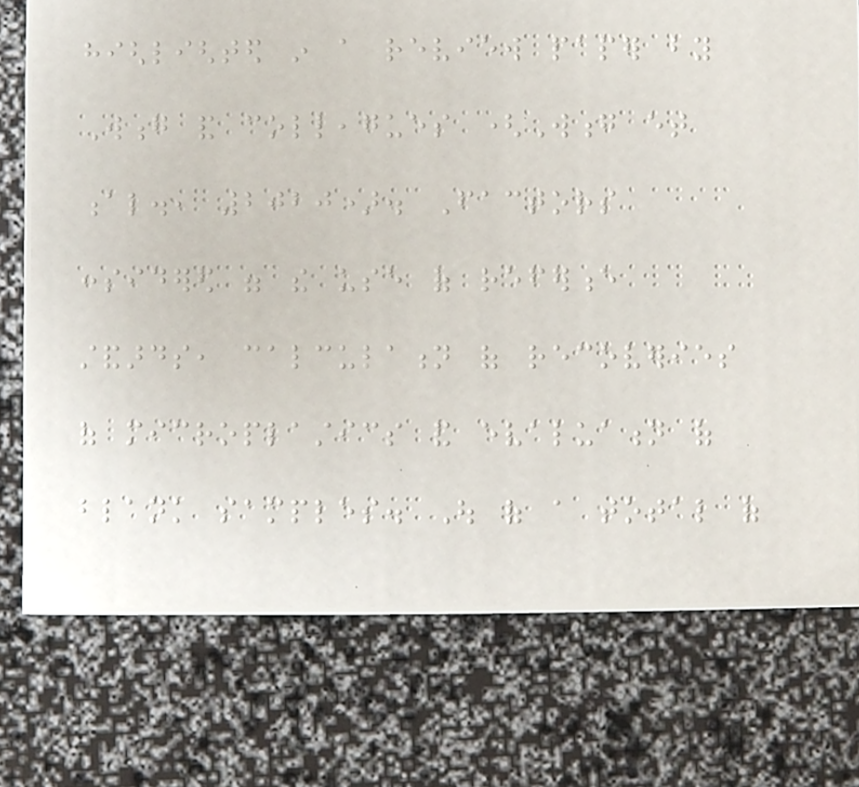highlighted in a review paper by
Wong and colleagues (Wong et
al., 2020). Factors
considered were the use of reference
standards, calculation of recoveries
of microplastics and evaluation of
blank samples. Out of a total of
